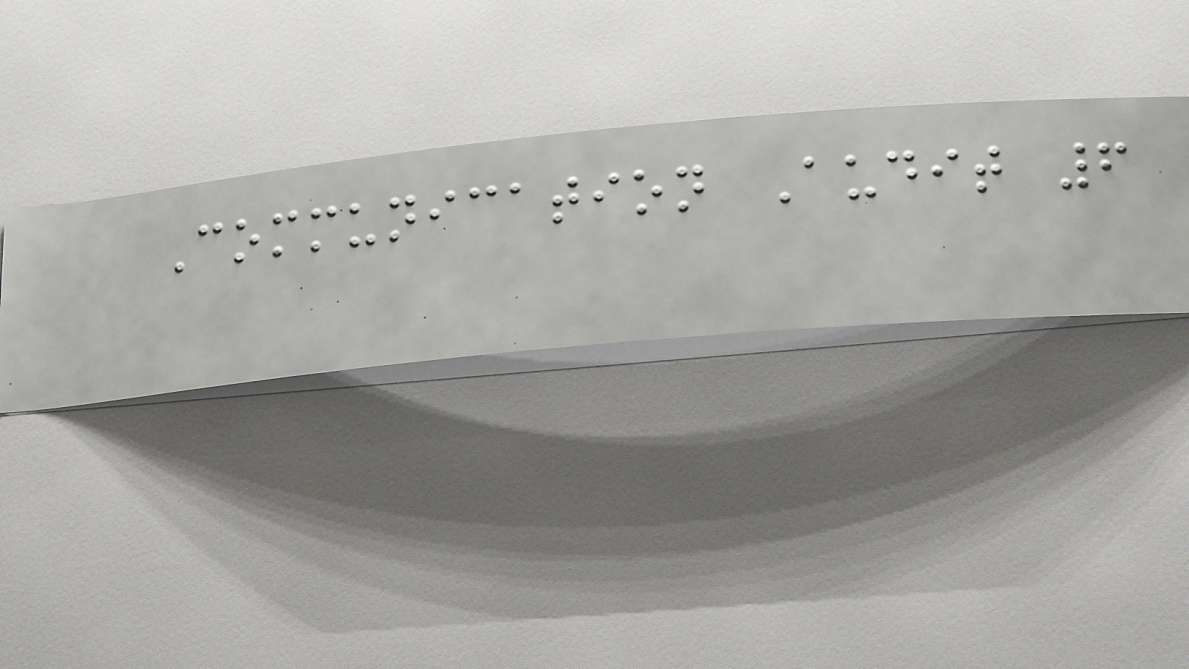Communication Audit 6
